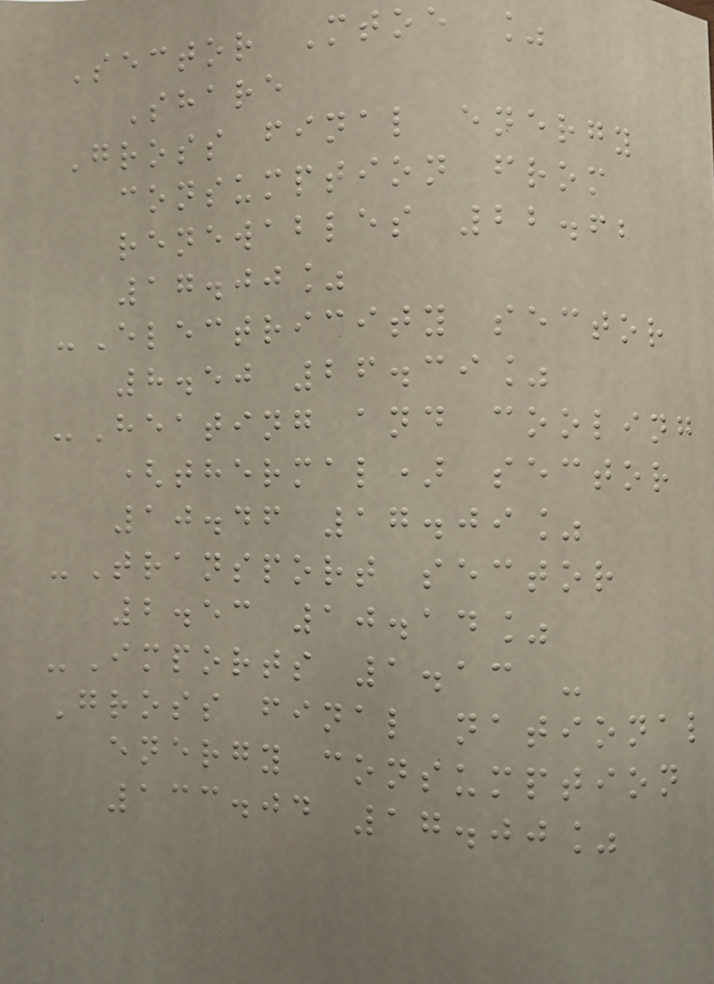Sector Mtoe %
Share
Gross final energy
consumption from
renewables 22.62
17.00%
-Electricity sector
8.50 26.39%
-Heating and cooling
(thermal) sector
10.46 17.09%
-Transport sector
2.53 10.14%
-Imports 1.13 -
Gross final national
energy consumption
133.04 17.00%
